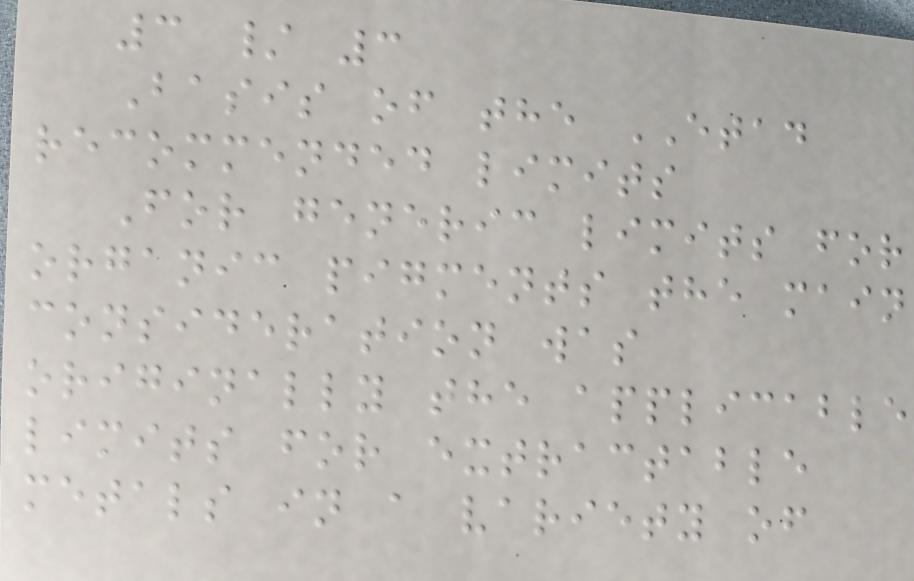3 / 3
Basis of the ETAD
recommended limits
For generic limits for
organic pigments the main
consideration was
originally the applicable
limits for extractable
metals in a variety of
